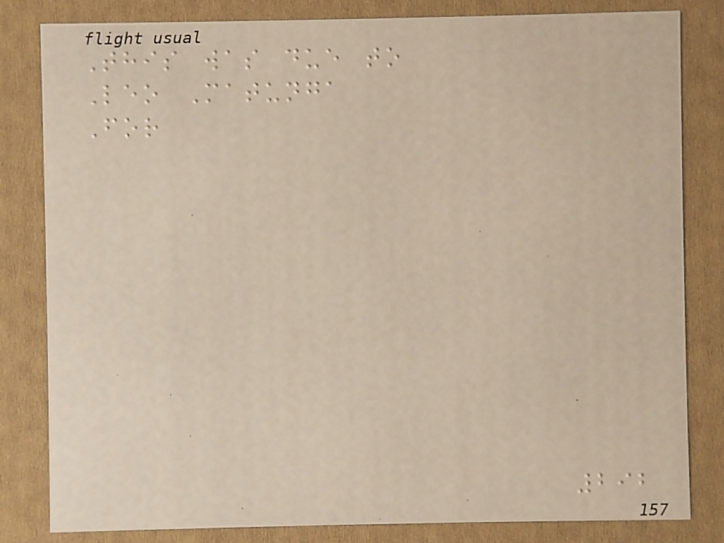This was due to
Leo Matunga
For
292
